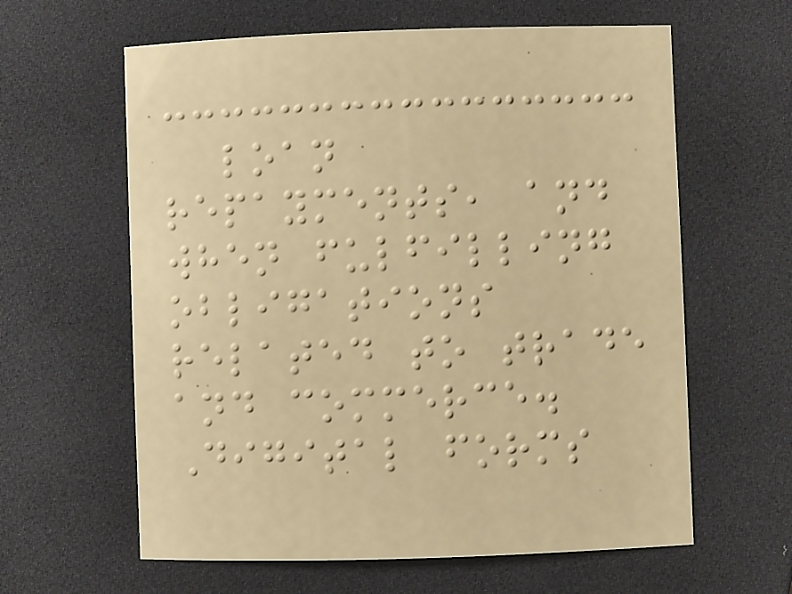loan
repayments, and
when fulfilling
obligations
related to trade
and commerce.
Digital forms
